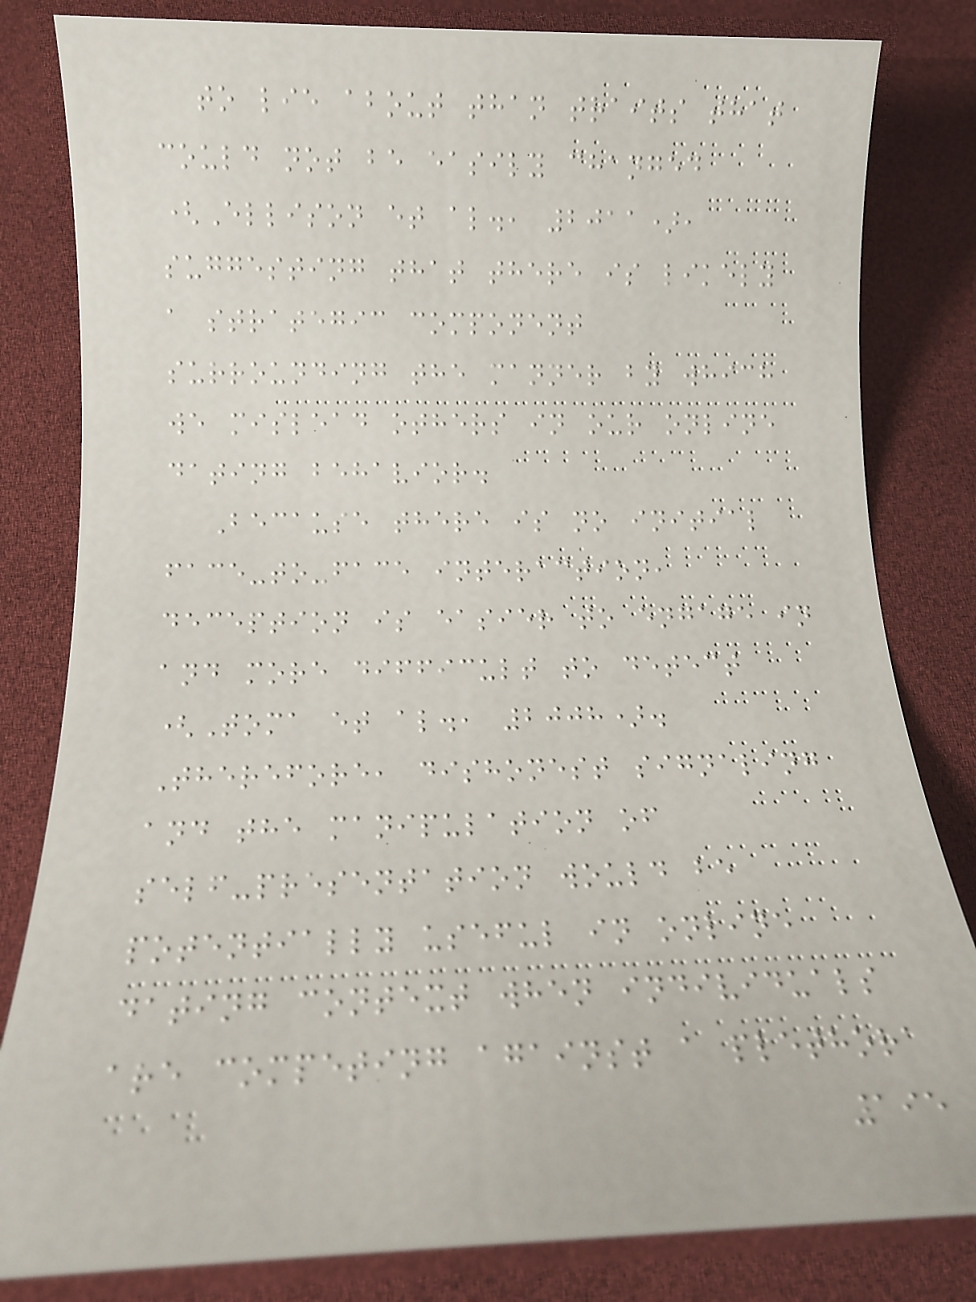to lie about than traits that
could not be easily changed
(Ellison et al., 2011),
suggesting that there is likely
a strategic component
surrounding the manner by which
we mislead others in our online
dating behavior.
Because there is no initial
face-to-face interaction,
deception is easier to engage in
and more difficult to detect
(Toma et al., 2008).
Therefore, dishonest signaling
and the manipulation of
self-presentation would be
potentially useful in online
dating context when individuals
are competing against a plethora
195
